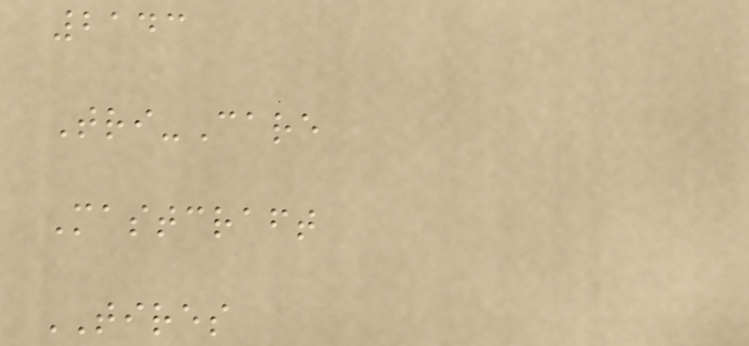2143
Tri-Care
Mastcraft
TIRES
